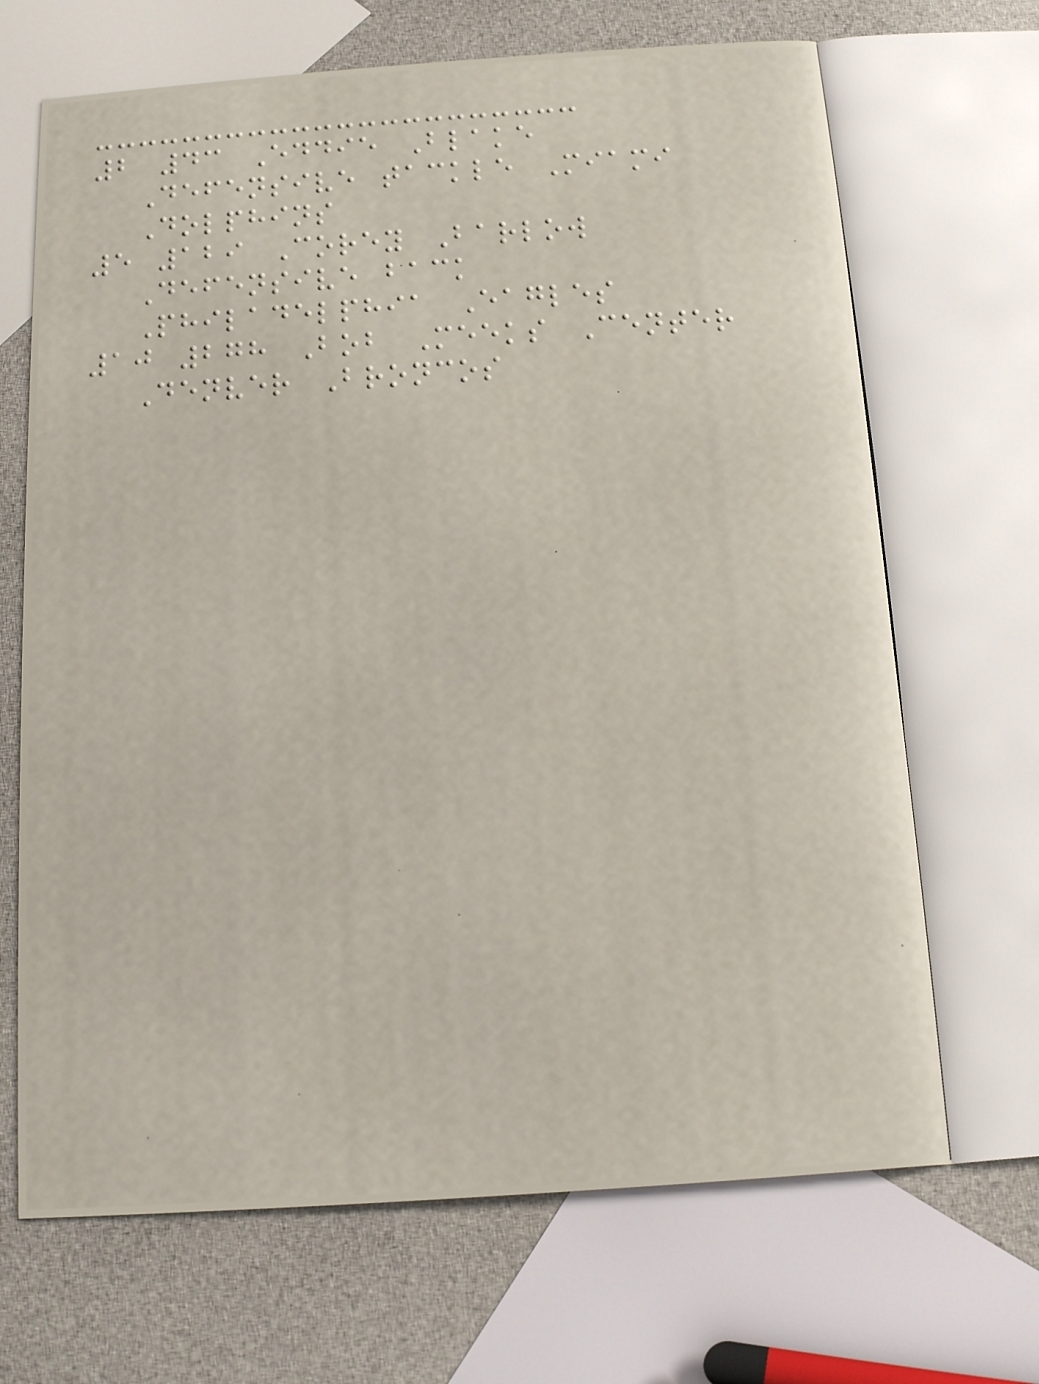2 43 Eddie Blake
Defensive tackle Miami
Dolphins
5 129 Corey Barlow
Defensive back
Philadelphia Eagles
10 278 Bob Meeks Center
Denver Broncos
